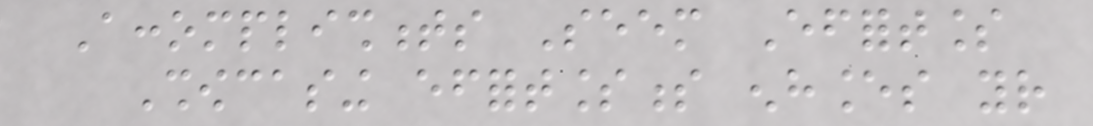Accomplishments Seem Effortless
Showcasing effortlessness enhances your
